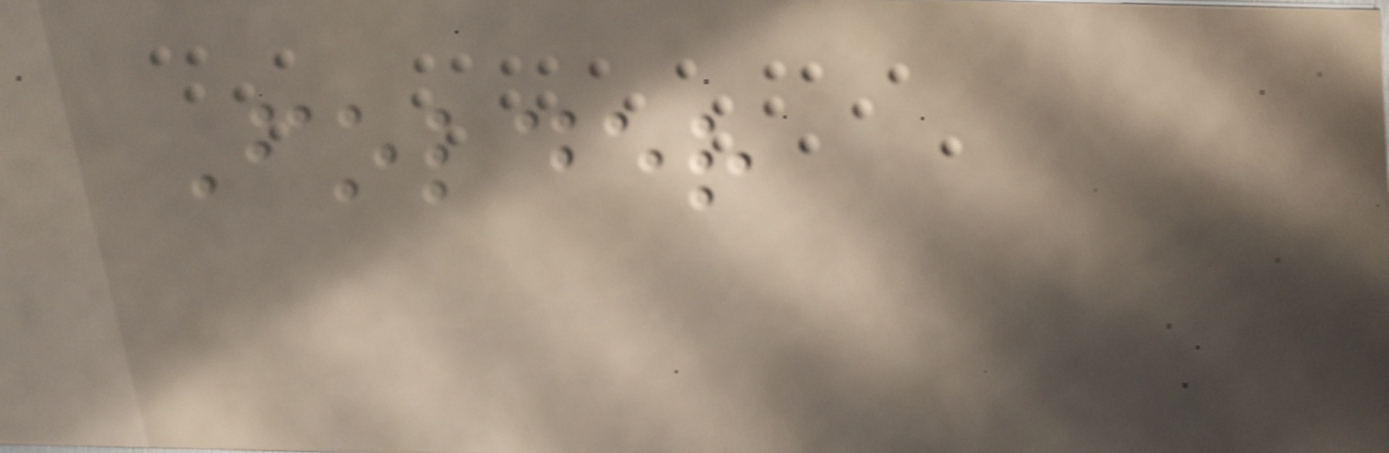Folder
